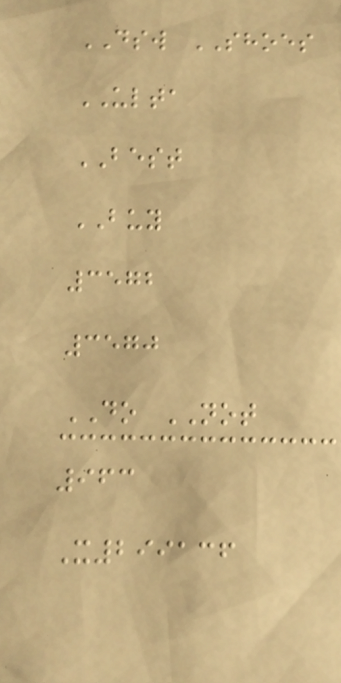DSW SHOES
ULTA
BEST
BUY
3572
3570
DO NOT
963
X299136
